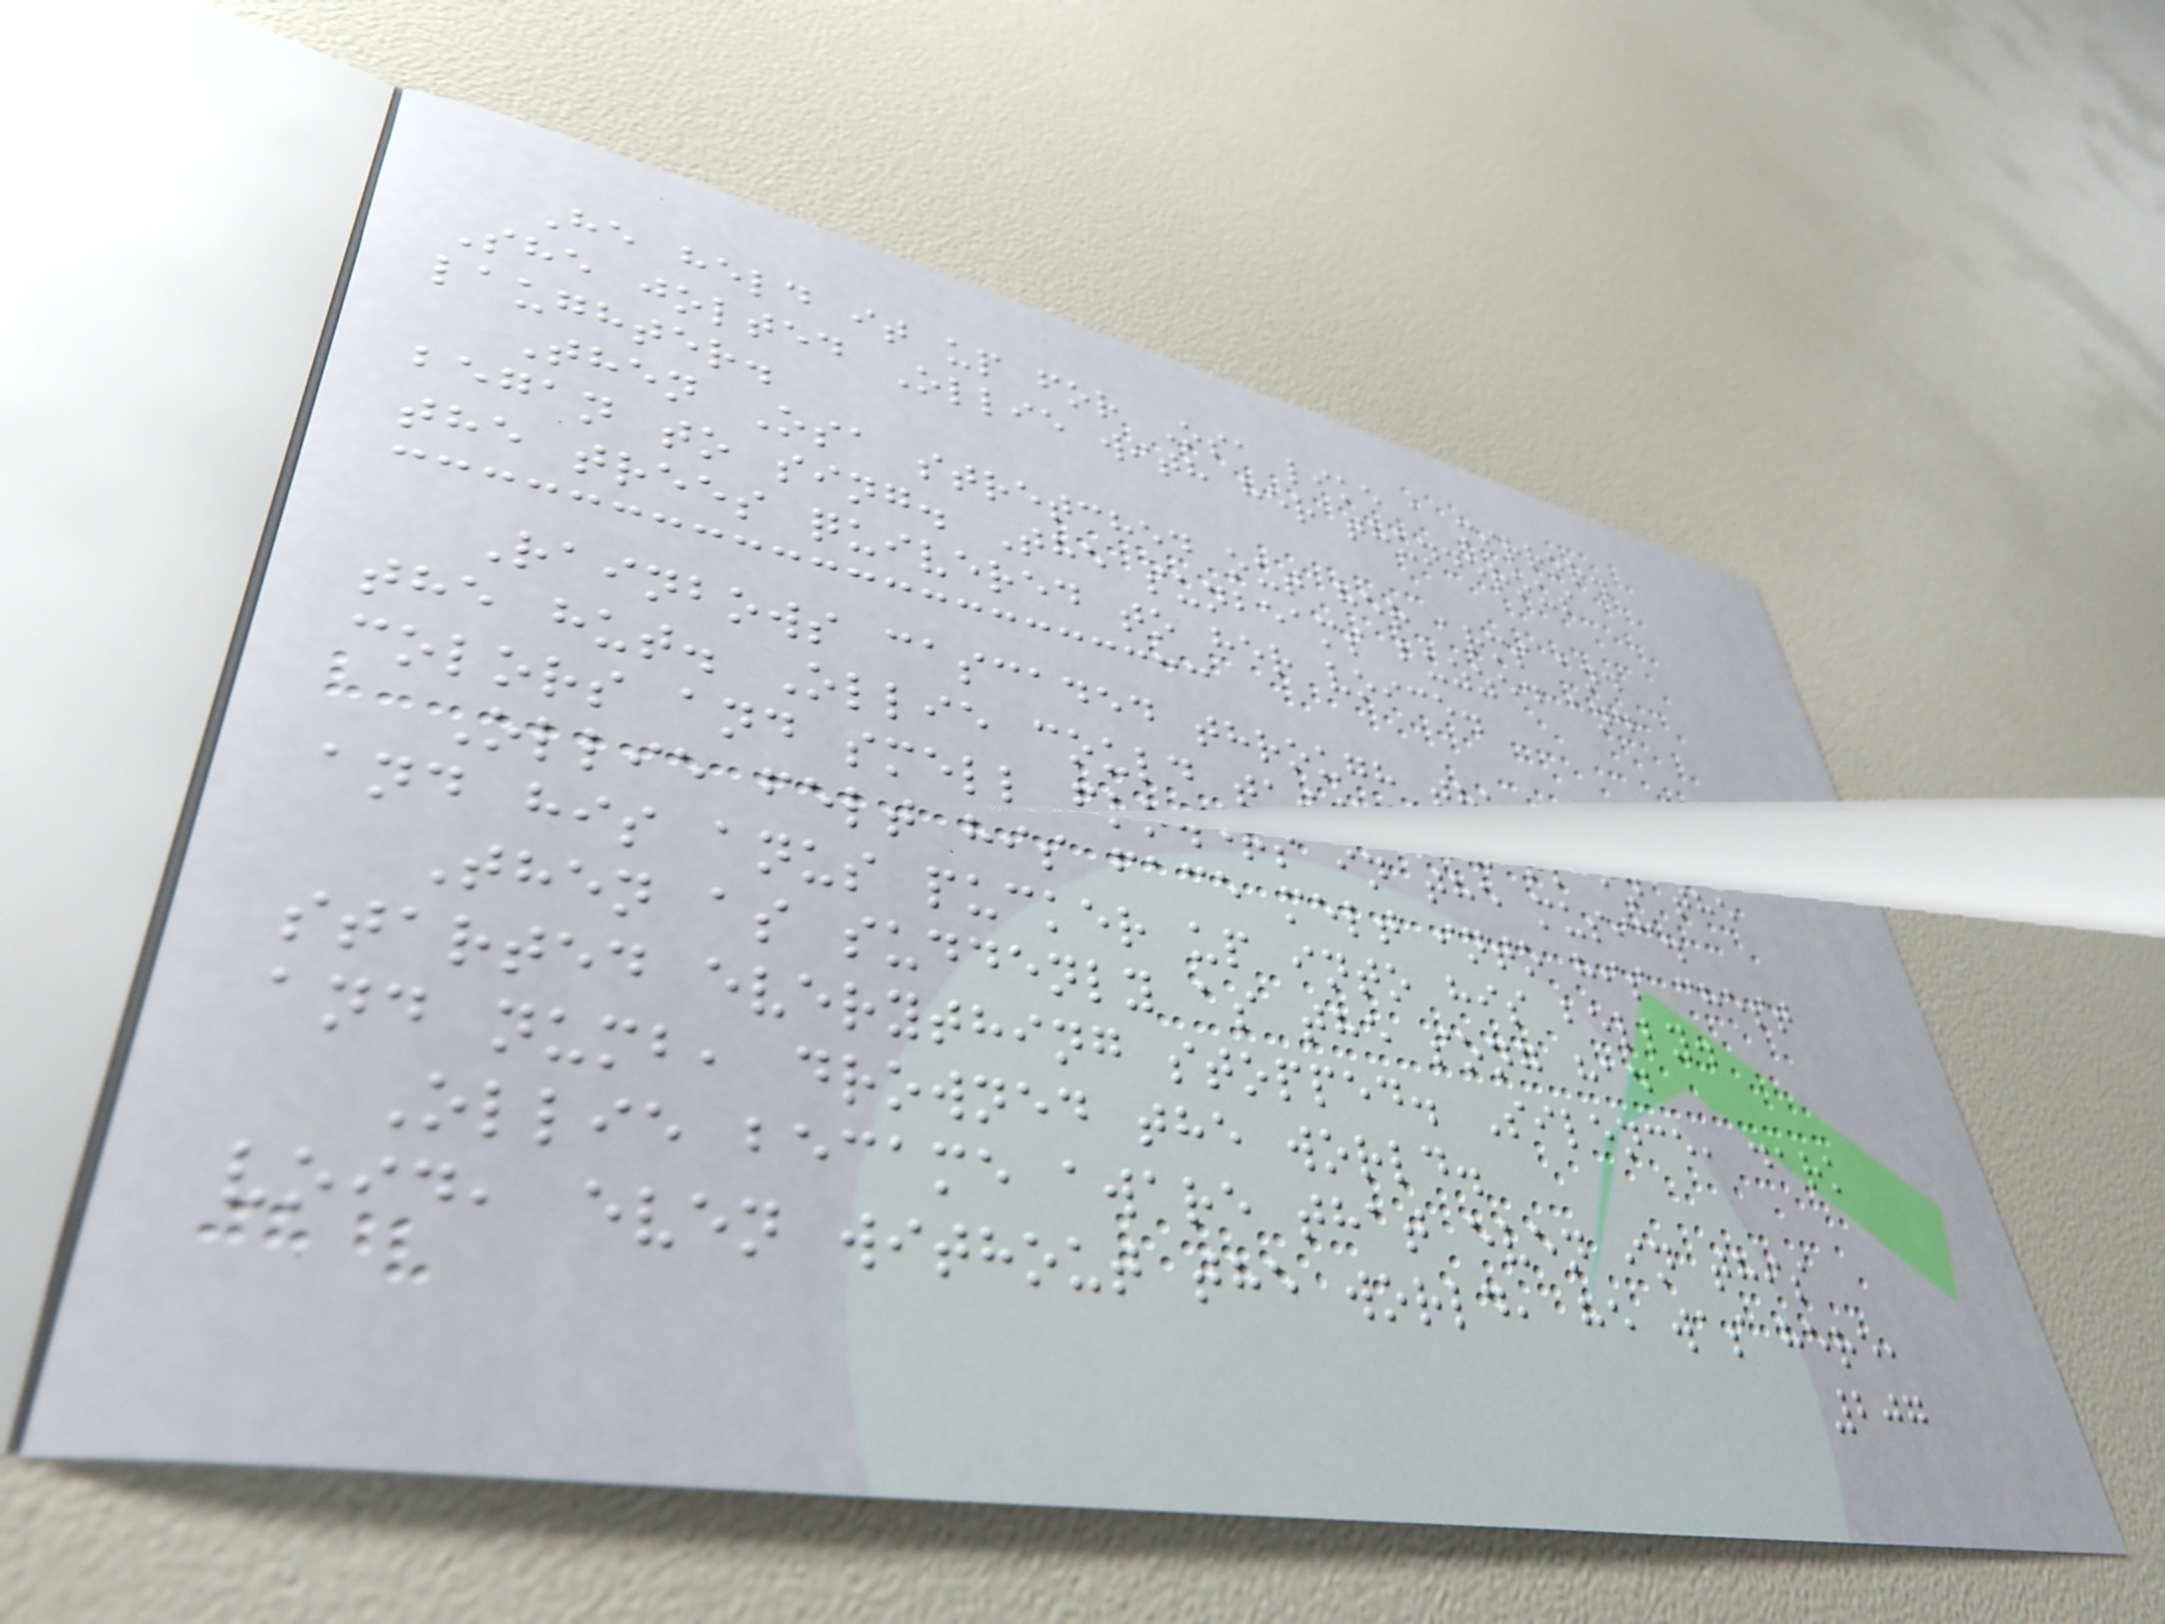He held it up for Osa like a mirror.
She jolted Ollie with her thunderous
laughter.
Then Osa stretched out her arms and
began to sing. The sunbeams buzzed and
the trees quivered to her voice.
Rainbows cascaded through the air in
the hut. Ollie could taste fruits in the
colors and smell flowers in the music.
Ollie felt his face melt into his chest
and his anus pucker up into his belly.
Then as suddenly as the song had
started everything stopped. Silence, dark
and numb, drowned the world.
Ollie became aware that even in this
void, even without the world, he was here,
207
